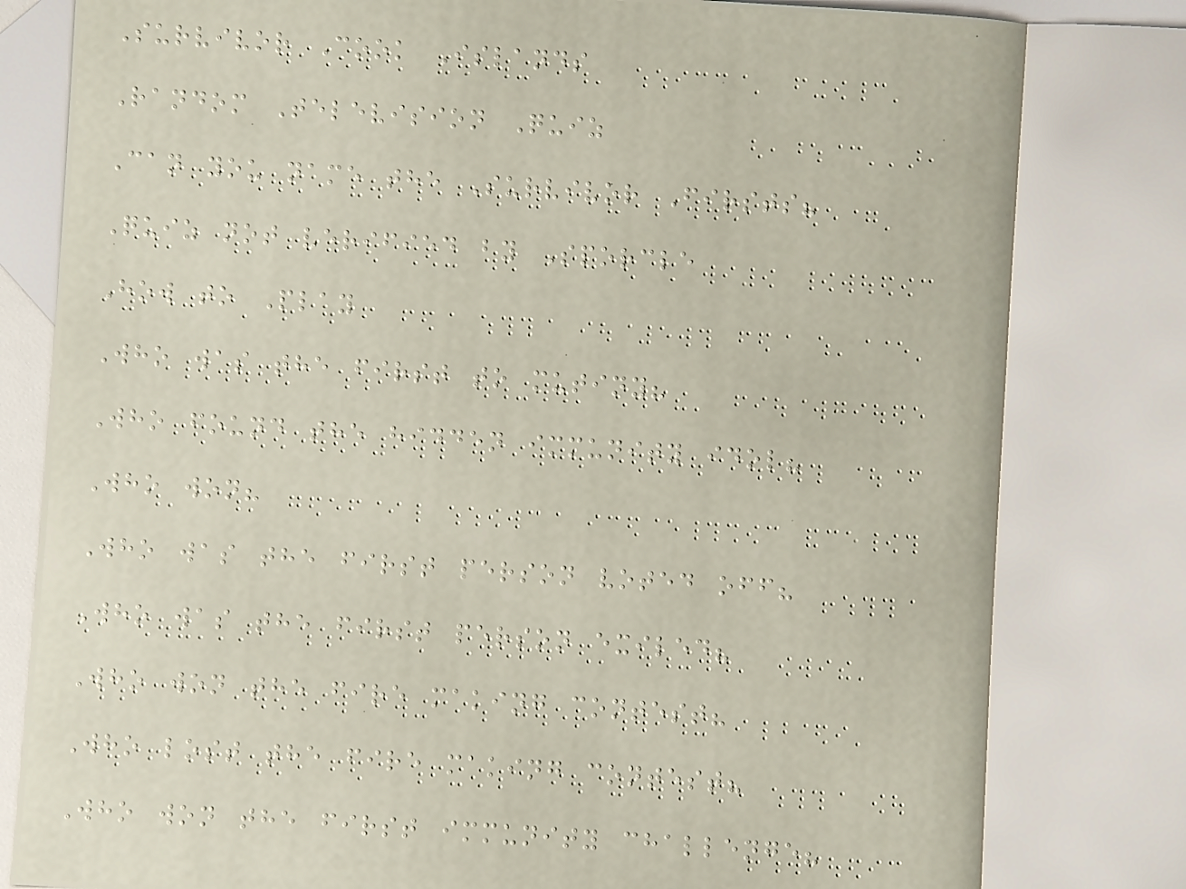Survivor Cook Islands
Random Television Quiz
Can you name the Survivor Firsts?
Quiz not verified by Sporcle
How to Play
Who was the first to mutiny?
Who found the hidden immunity idol?
Who won?
Who was the first person voted off?
Who was the first person exiled?
Who won the fire making contest?
Who lost the fire making contest?
Who won the first immunity challenge?
